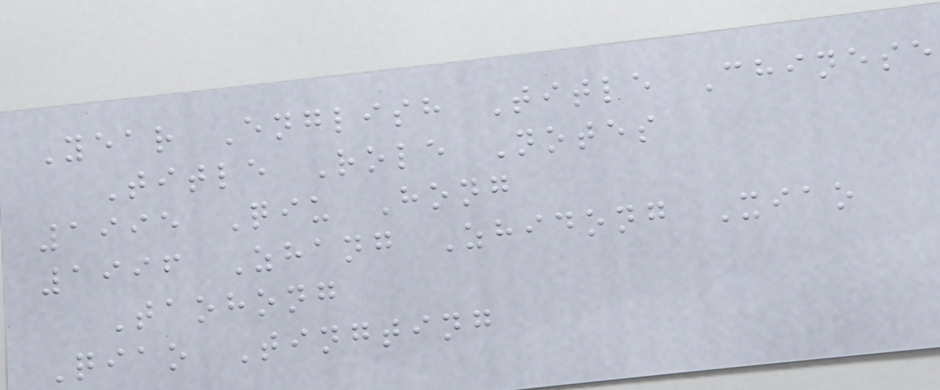Year English Title Chinese
Title Role Notes
1995 Qiu Hong
1996 Zhang Zhidong Xiao
Taohong
Qiao Tingting
